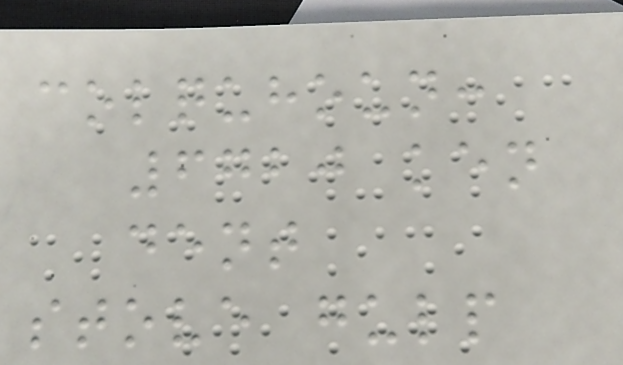colquhoun:
6720 ken
dent
stove gulp
